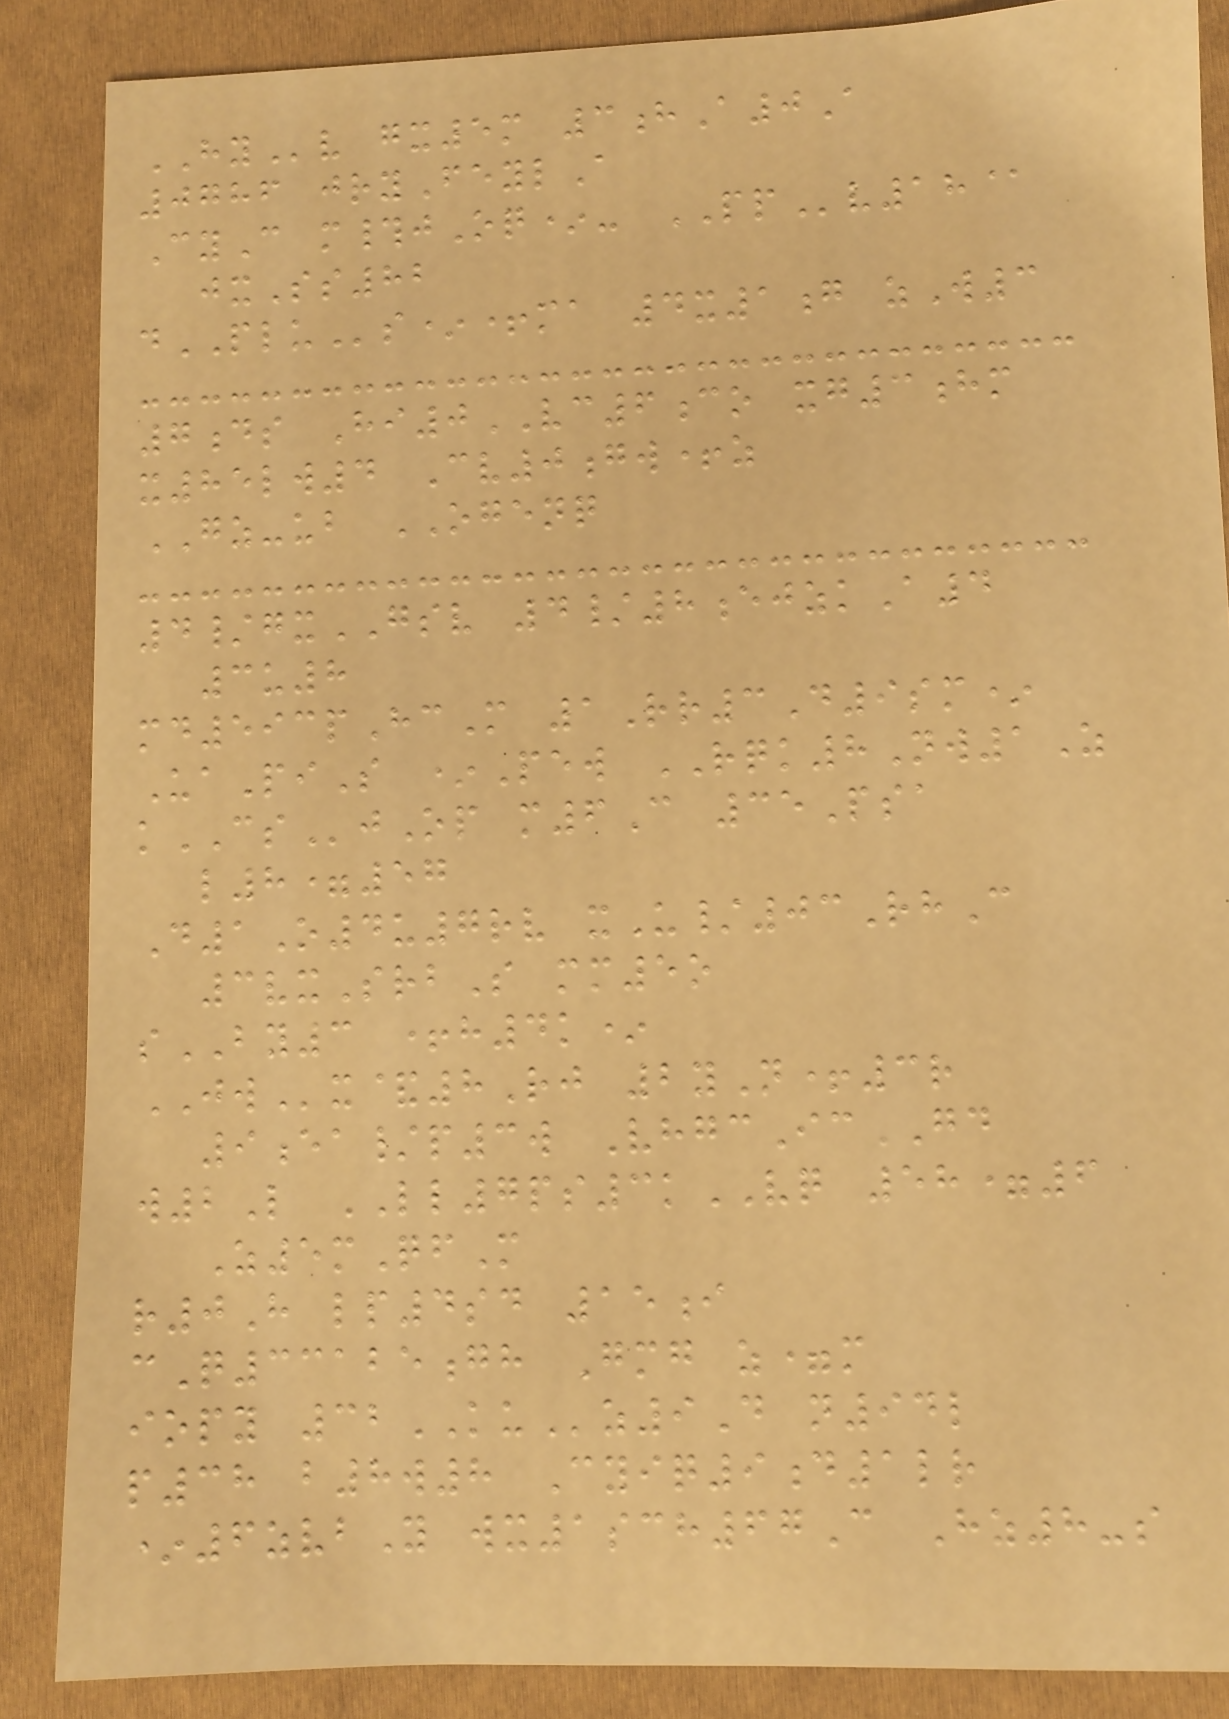HYv gx5m 3hA0A
0786 jryFeylA
CyC m#jOq*- PPv18@
jxSs82
dPLUs*+ma 4x1g zW3
7ds Hi0VC6co xg3hm
x85lw4 Cv0gw+z
GZ-ub OGENQ
4/gxGSV 4/8ejzkA4
3u8
md593pHcM 1Rr3D9sm*
UaPiS *Pew RQK8Nw1Z
kCSjOp m6C 35Psa
l8=57
D1O4u7rv xU/03RhC
3vxSrbS mm5o
sBY3 +h4k*
JWx&8Rj 2yN+3r
9ea/p3w VhgcIcGD
w2L LL7ps3kVQ 58=6
Z5mQfM
r0H lp4sd 15i
cQ33125gh Gmg z=m
iopy 32KUz9D n94l
p38 b8w8 Cyiq9d1lr
*6zvbY wx1sch67C Hz8-s
